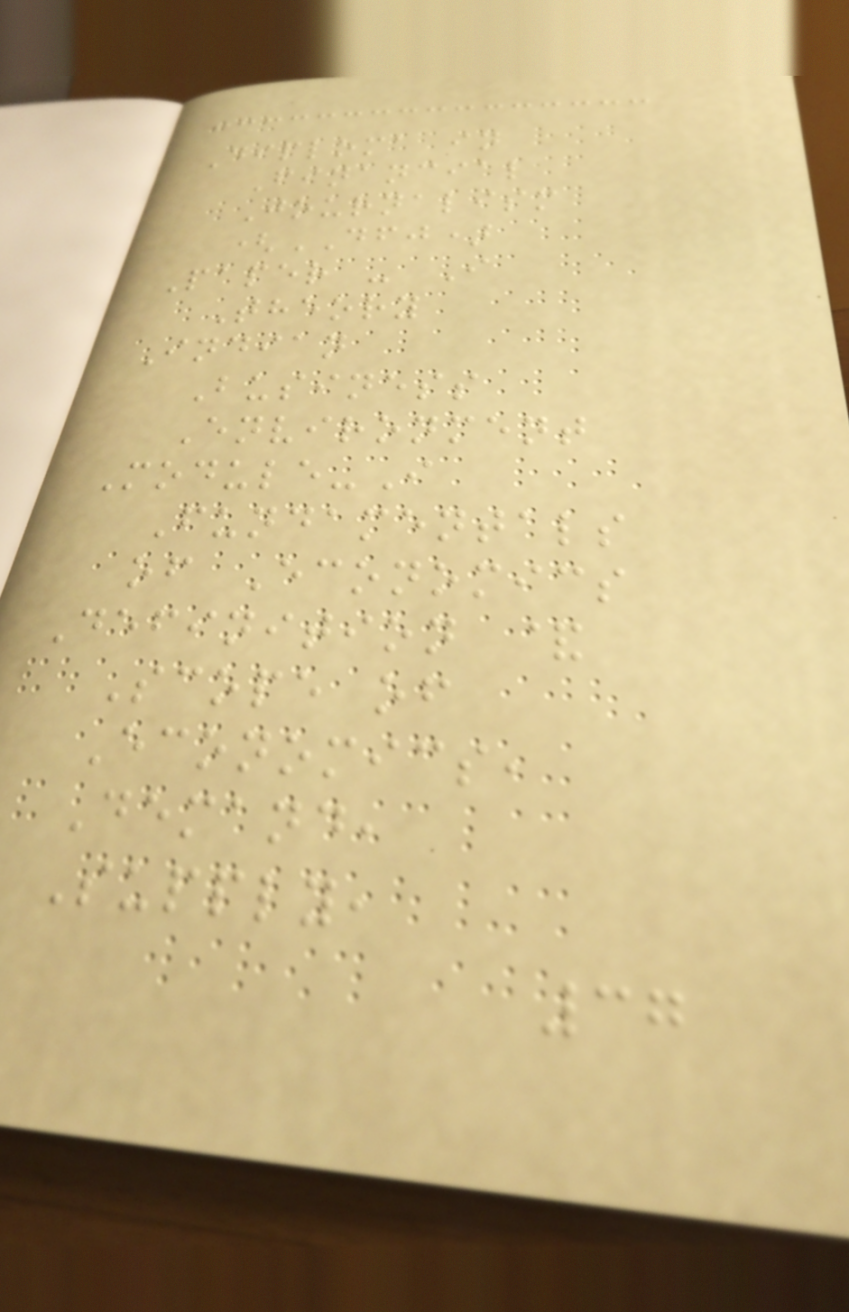Diploma in
Financial
Journalism
(DFJ)
Paper - I
Theory
Indian
Business
Environment
Module-I
Fundamentals
of Economics
Definition &
Scope of
Economics,
Demand,
Supply,
37
